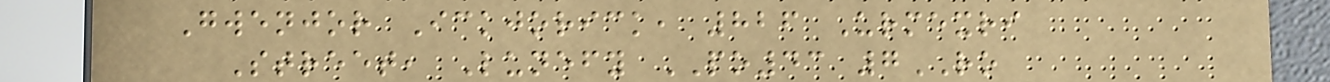Gwenjor Ickjorick, 826 Urmexri
Street, Lunefy PO43 7RO
